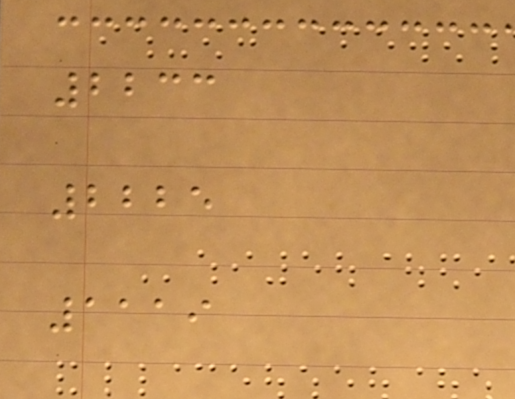2233
2225
1119
